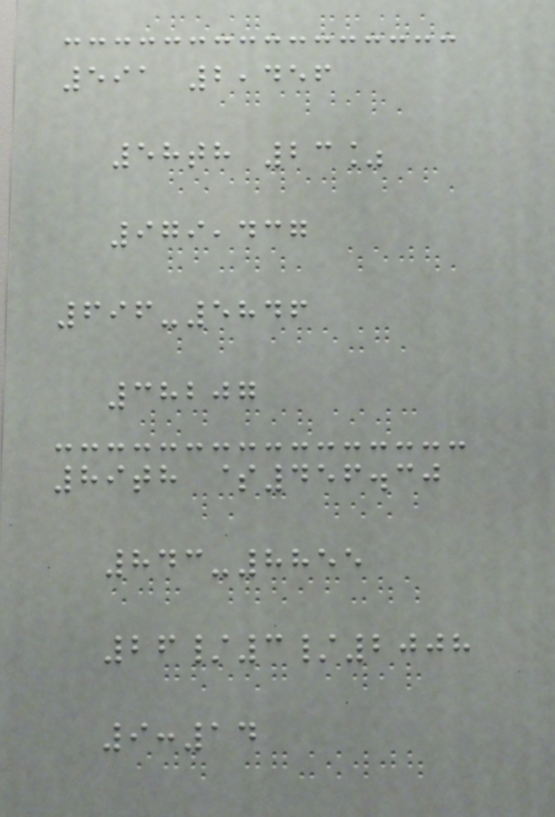591 2,456
58th 23%
979,437
696-5846
38207
89th $456.30
843-8855
26/3/2008
9:14
